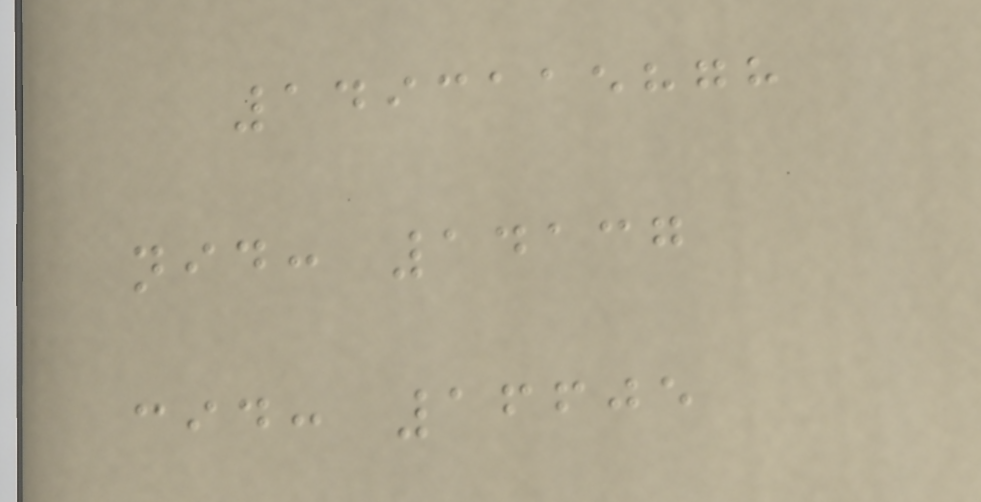1493115878
nid: 14137
cid: 16605
